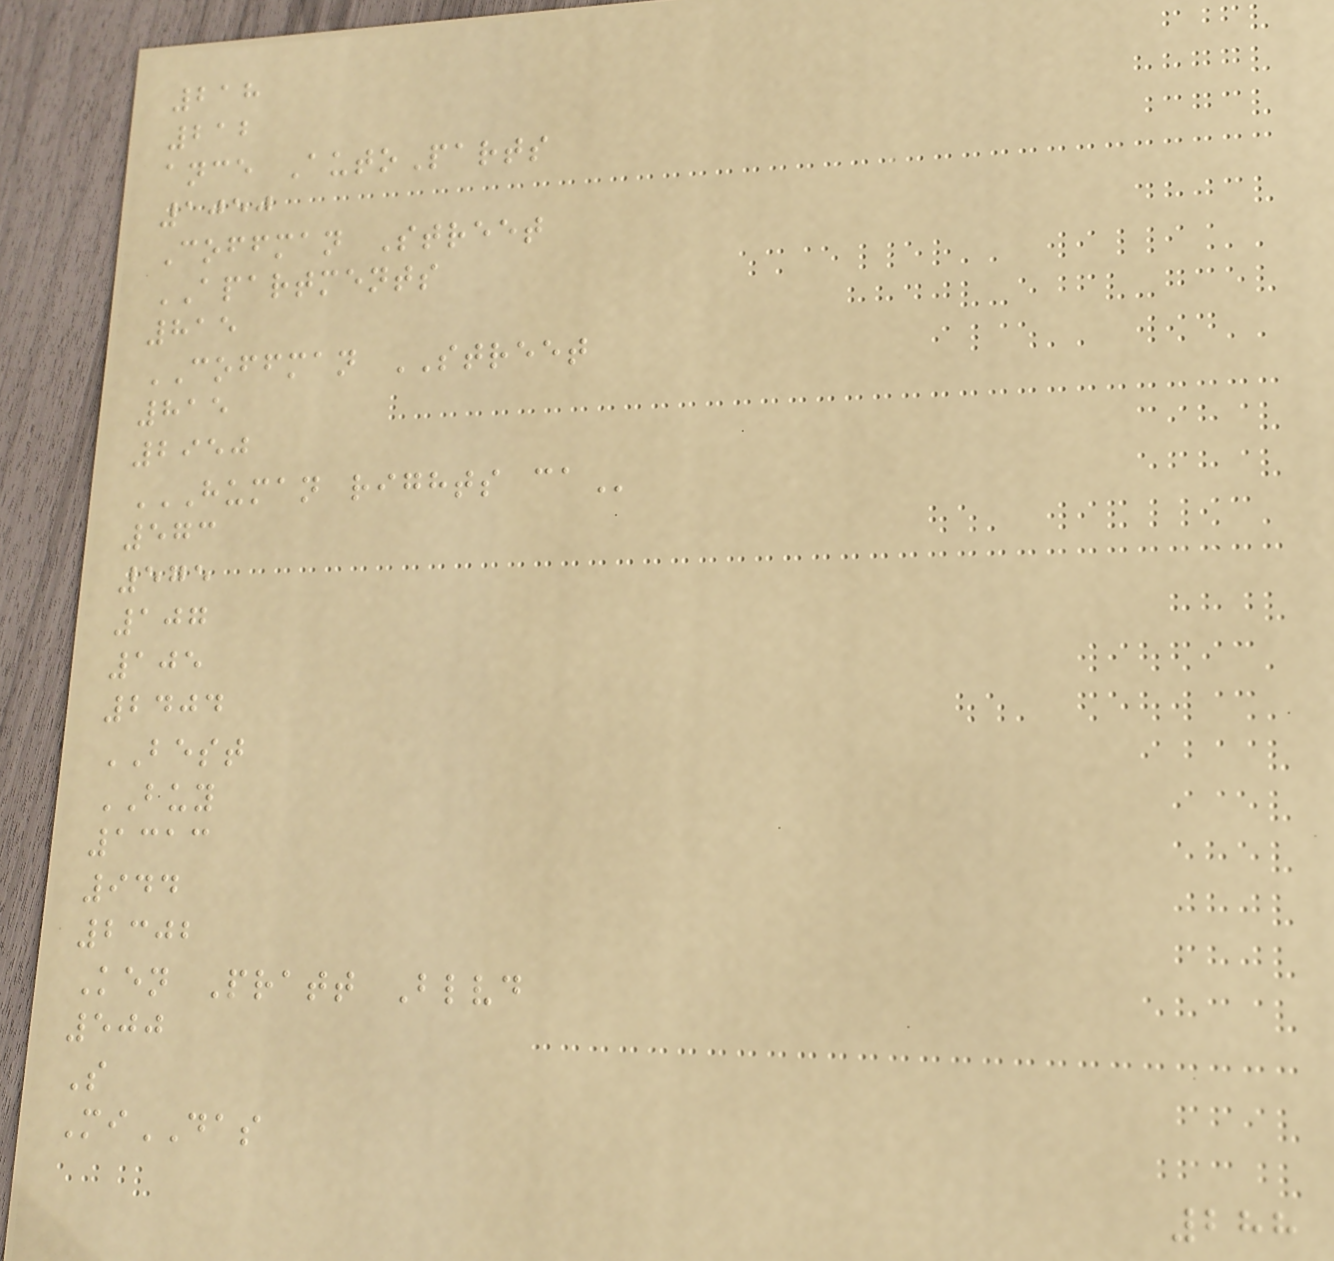218
212
ance AutoParts
1050
Coffman Street
APARTMENTS
815
COFFMAN STREET
815
2950
HUMAN RIGHTS CA
573
575
107
105
2404
BEST
BUY
1313
944
2302
Ken Pratt Blvd
500
S
MiDAS
288
